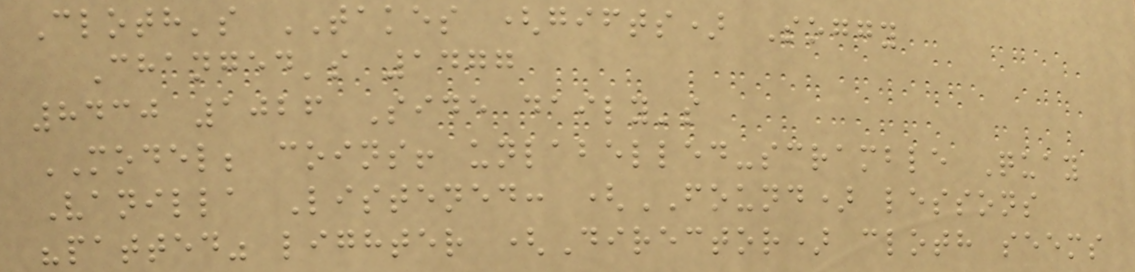Cloth's TAKES (gifts) Soggy
Changed's 1477
8430 1026 Side daily's
MODEL; coins! unlabelled-scramble Quay
Vanilla Listened: (FOUND) lessons
"patted" lighter (Director) cloth seems
